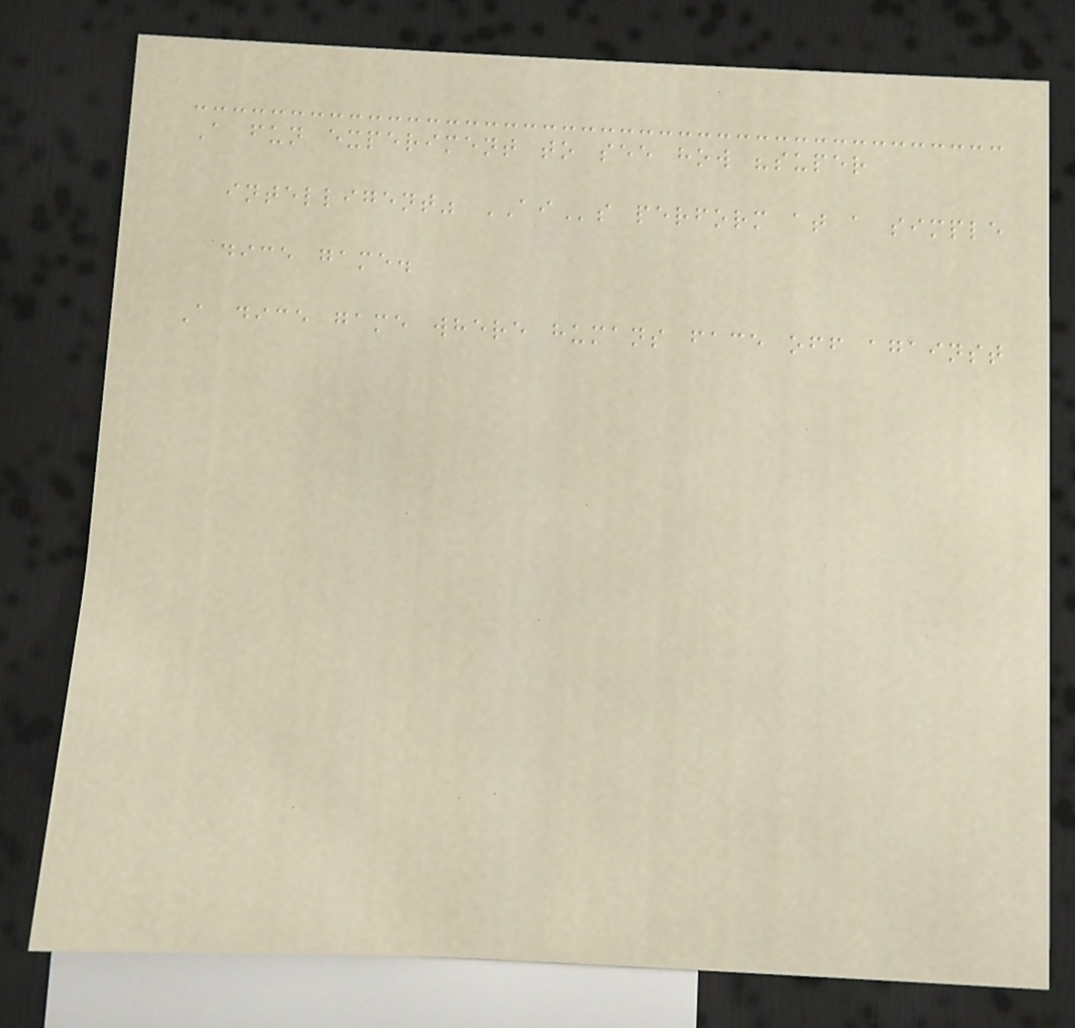A fun experiment to see how "super
intelligent" AIs perform at a simple
dice game.
A dice game where humans face off against
